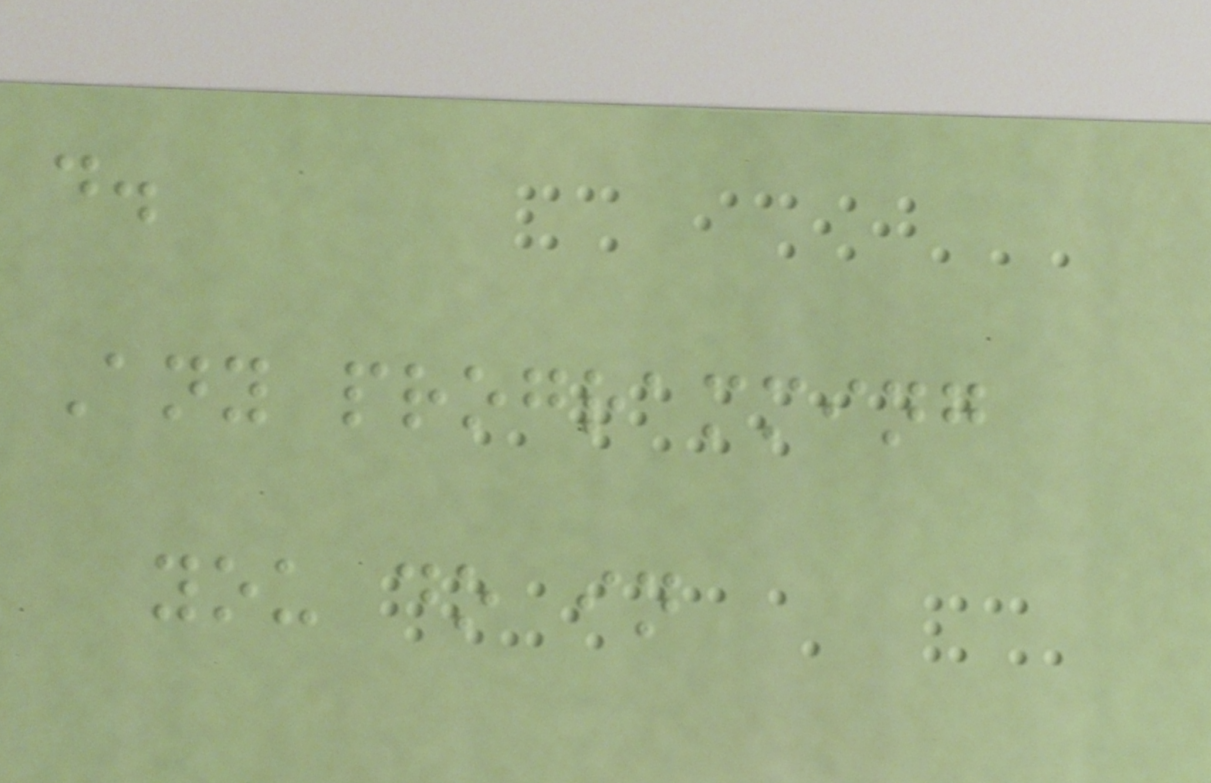d.
Any programming
you do in
